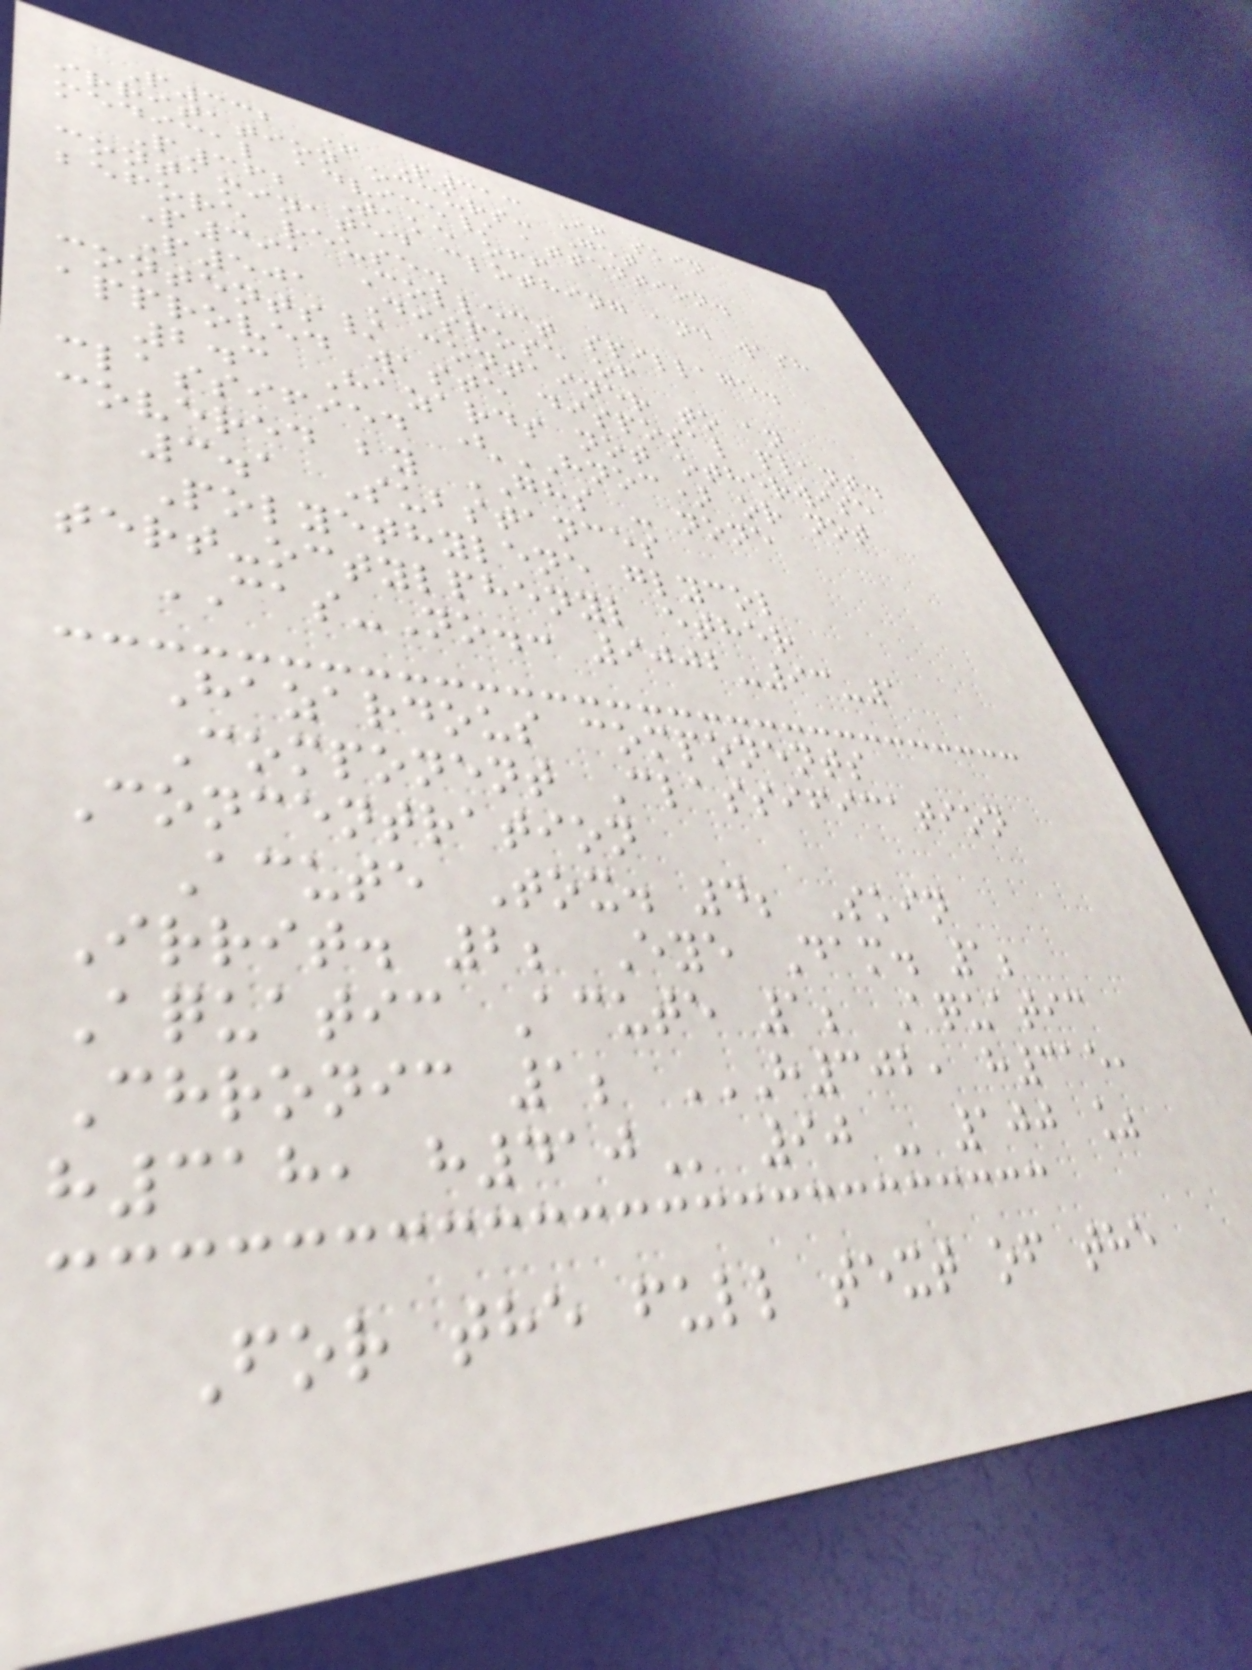P332 + P313 If skin
irritation occurs: Get
medical advice/ attention.
P362 Take off
contaminated clothing and wash
before reuse.
P391 Collect spillage.
P501 Dispose of
contents/ container to an
approved waste disposal plant.
2.3 Hazards not otherwise
classified (HNOC) or not
covered by GHS - none
3.1 Substances
Polyethylene glycol
tert-octylphenyl ether
CAS-No.: 9002-93-1
Hazardous components
Component Classification
Concentration
Acute Tox. 4; Skin
Irrit. 2; Eye Dam. 1;
Aquatic Acute 1; Aquatic
Chronic 1; H302, H315,
H318, H410 90 - 100 %
For the full text of the
